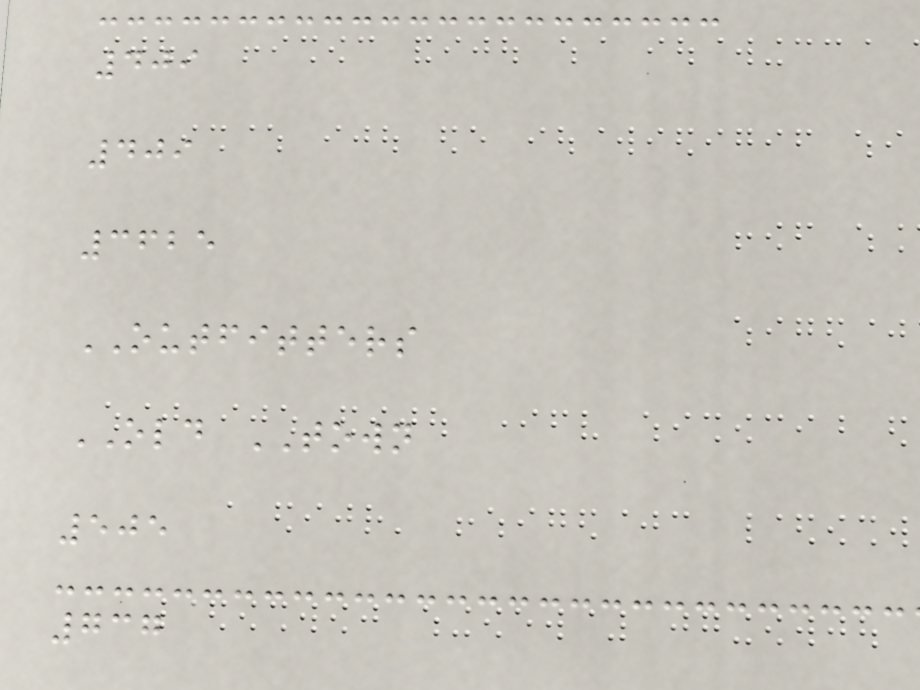409
409
3625
OUTFITTERS
OLD TOWN
505
737
